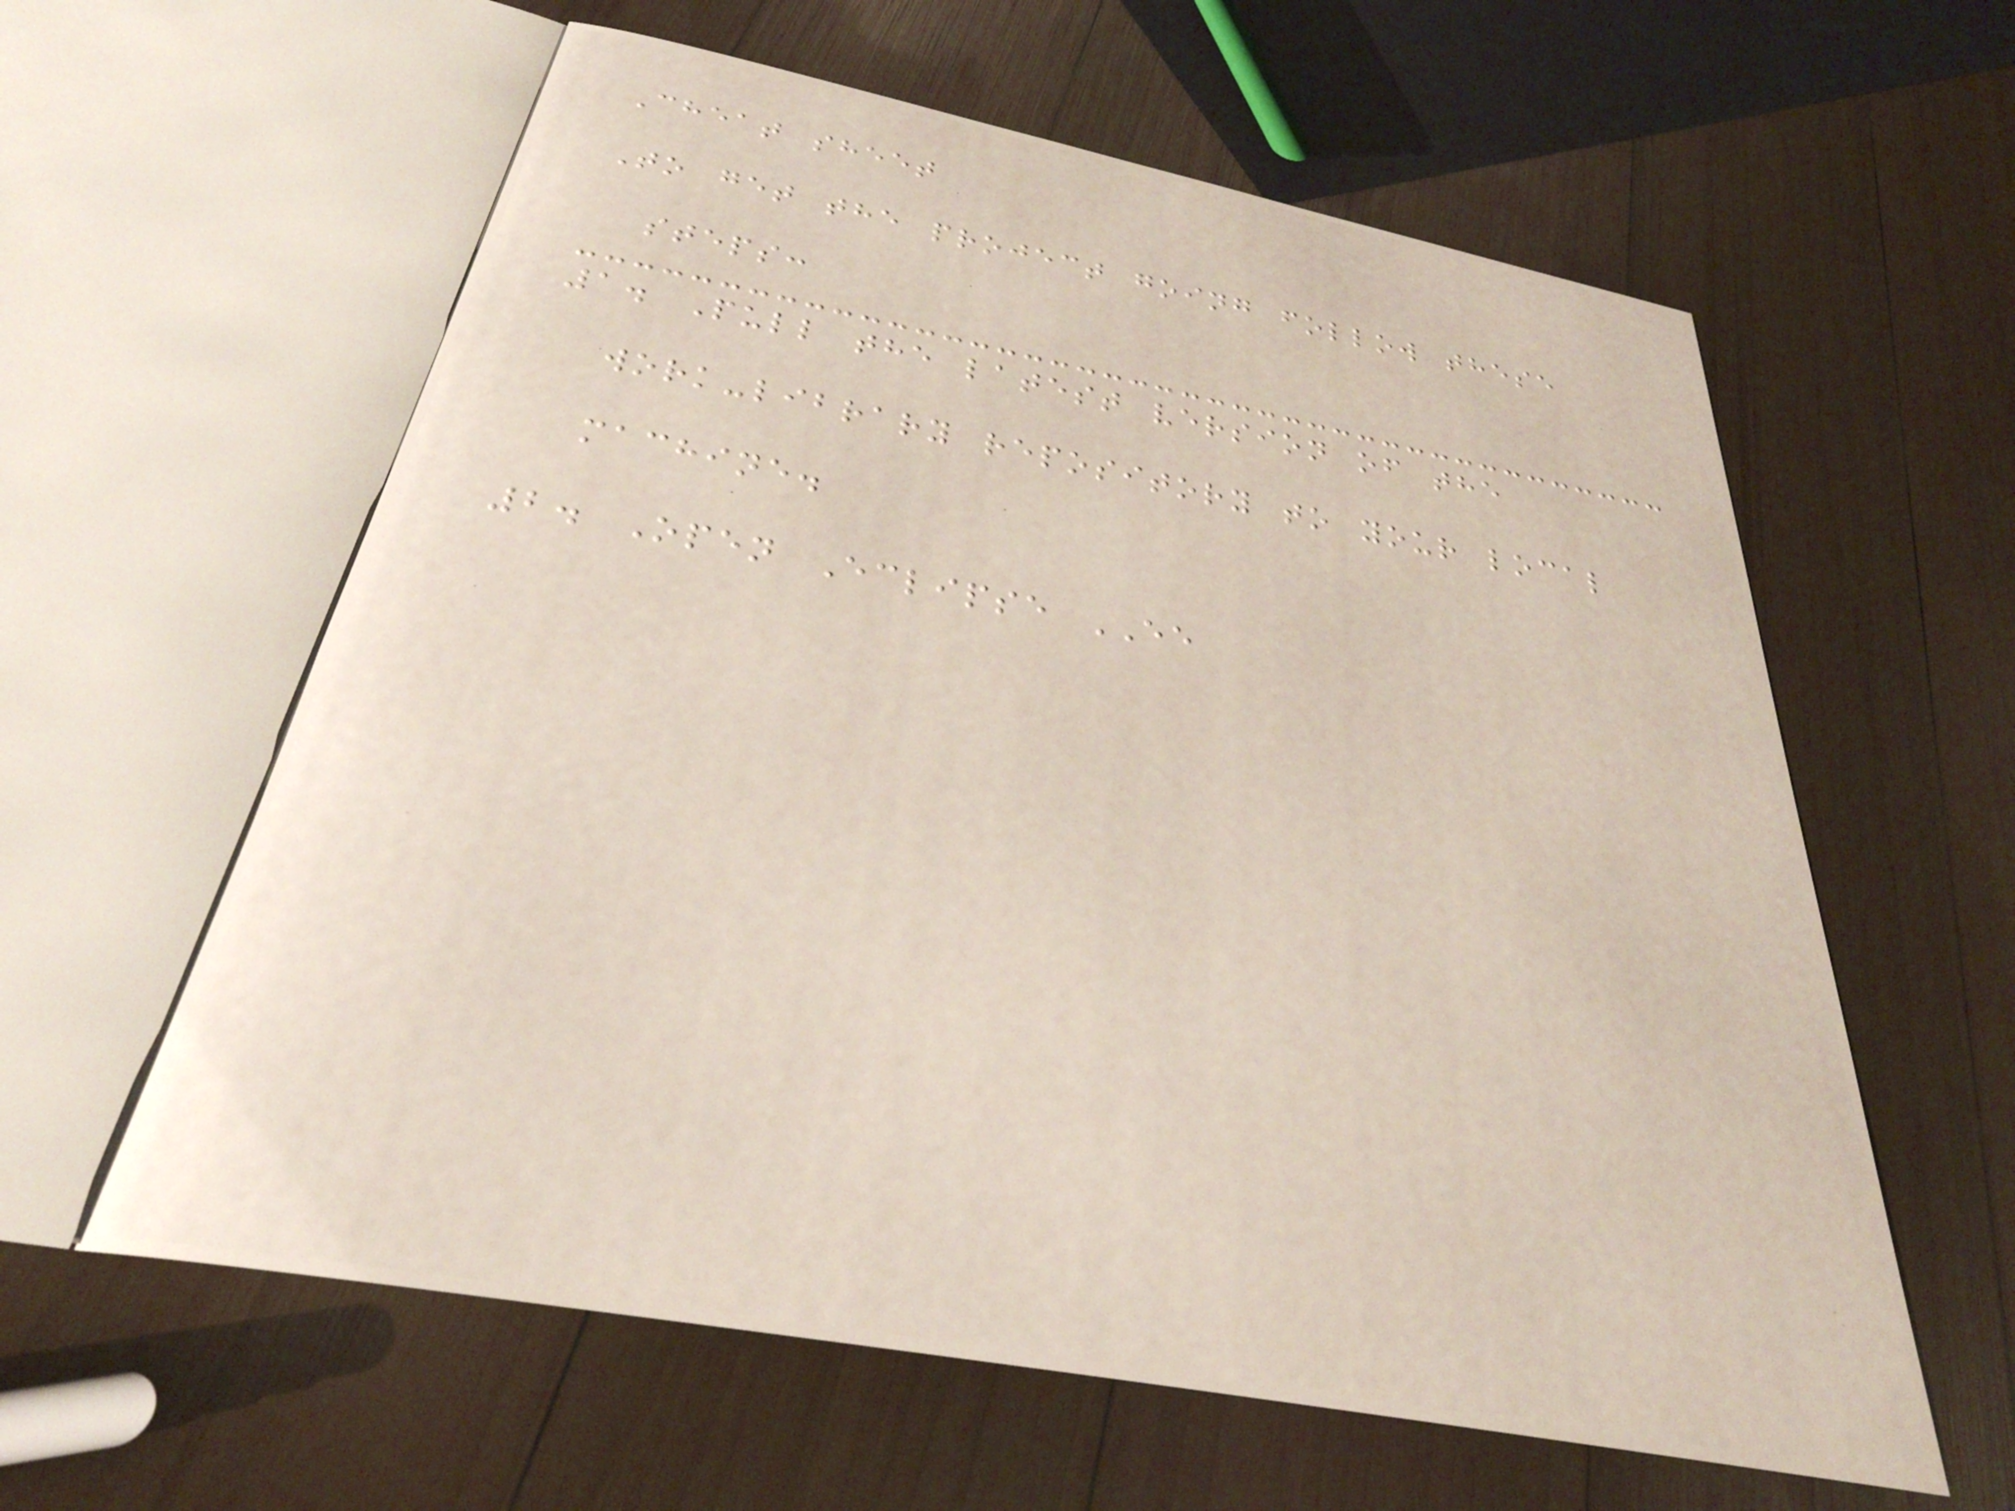Cheat sheet
To get the project going follow these
steps:
1. Pull the latest version of the
work-library repository to your local
machine.
2. Open Eclipse EE
